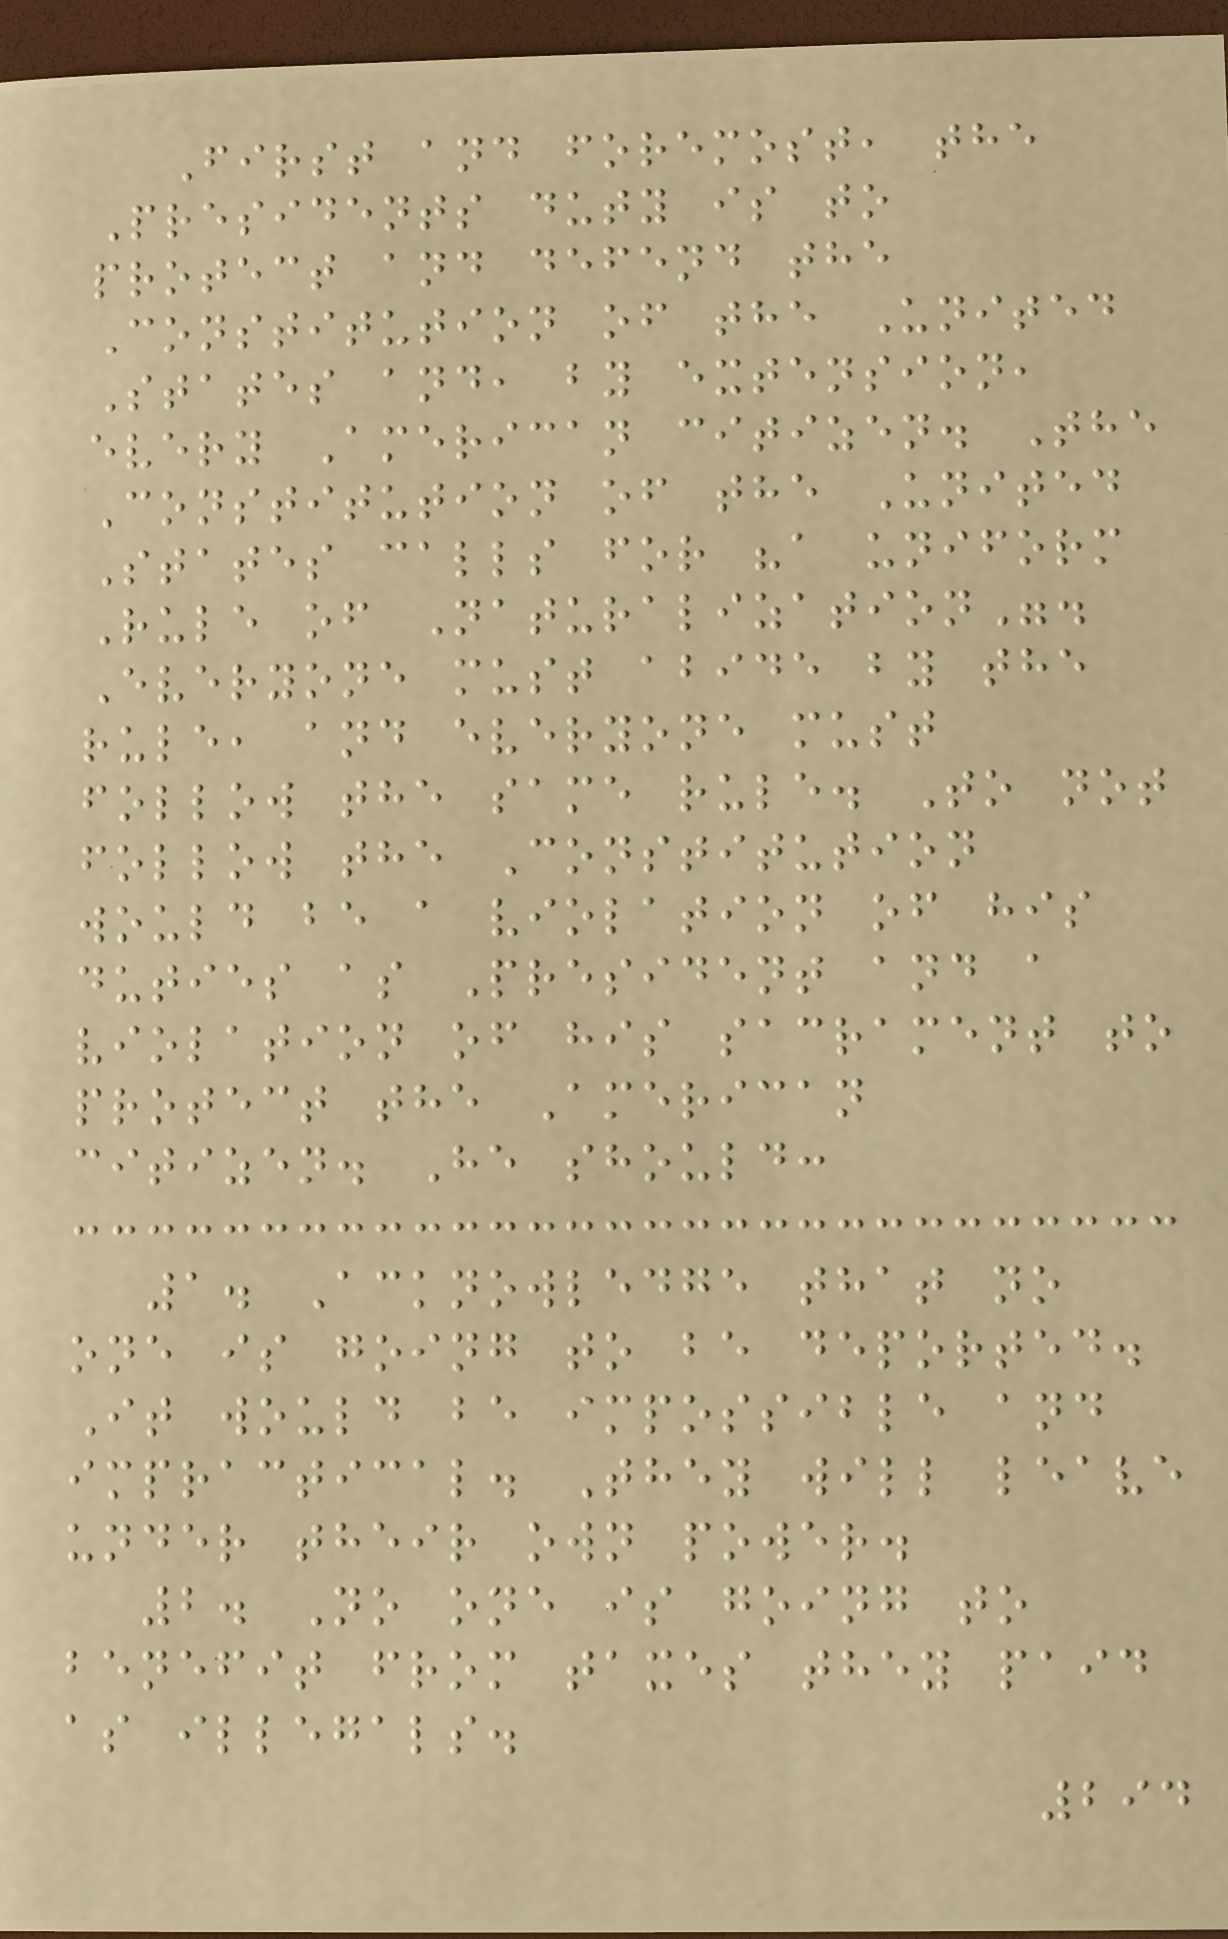First and foremost, the
Presidents duty is to
protect and defend the
Constitution of the United
States and, by extension,
every American citizen. The
Constitution of the United
States calls for "a uniform
Rule of Naturalization".
Everyone must abide by the
rule, and everyone must
follow the same rule. To not
follow the Constitution
would be a violation of his
duties as President and a
violation of his sacrament to
protect the American
citizen. He should:
1. Acknowledge that no
one is going to be deported.
It would be impossible and
impractical. They will leave
under their own power.
2. No one is going to
benefit from taxes they paid
as illegals.
294
